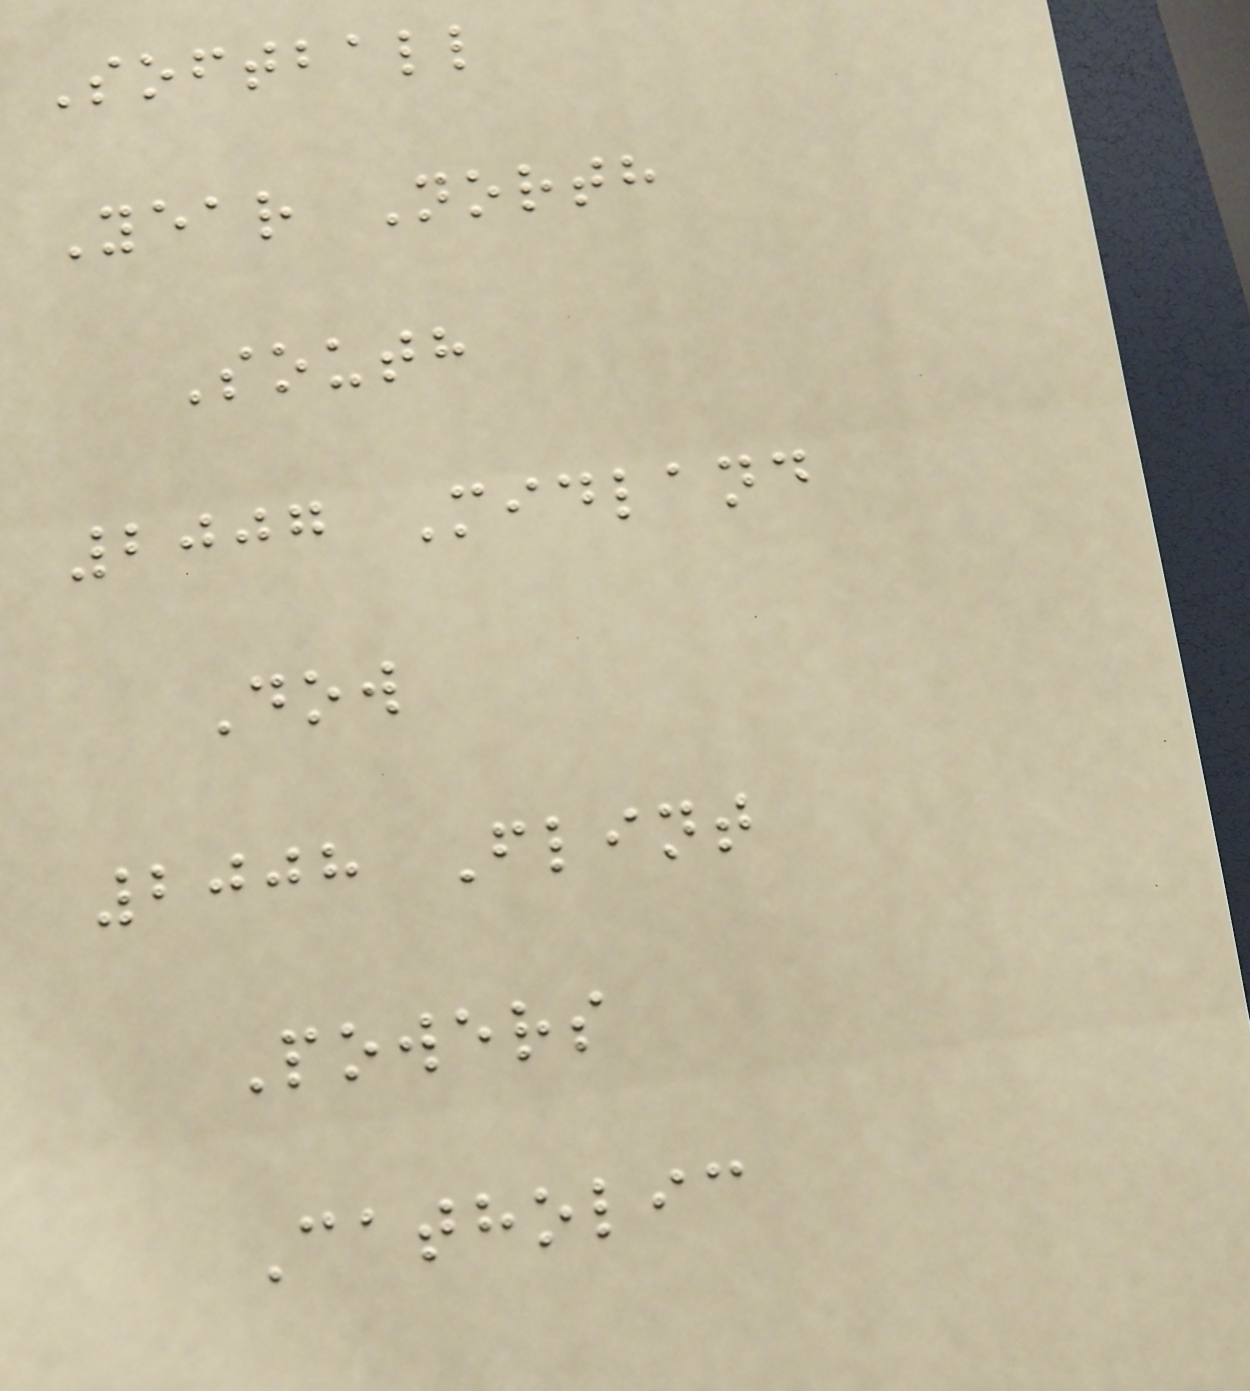Softball
Year North
South
2007 Midland
Dow
2008 Flint
Powers
Catholic
